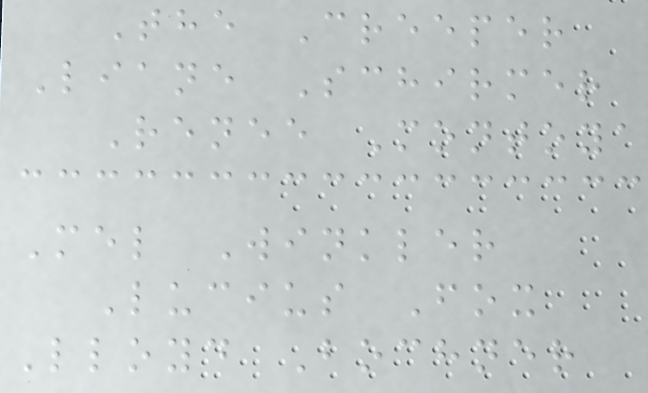The Creeper
Liane Schirmer
Renee Montoya
Mel Winkler
Lucius Fox
Lloyd Bochner
